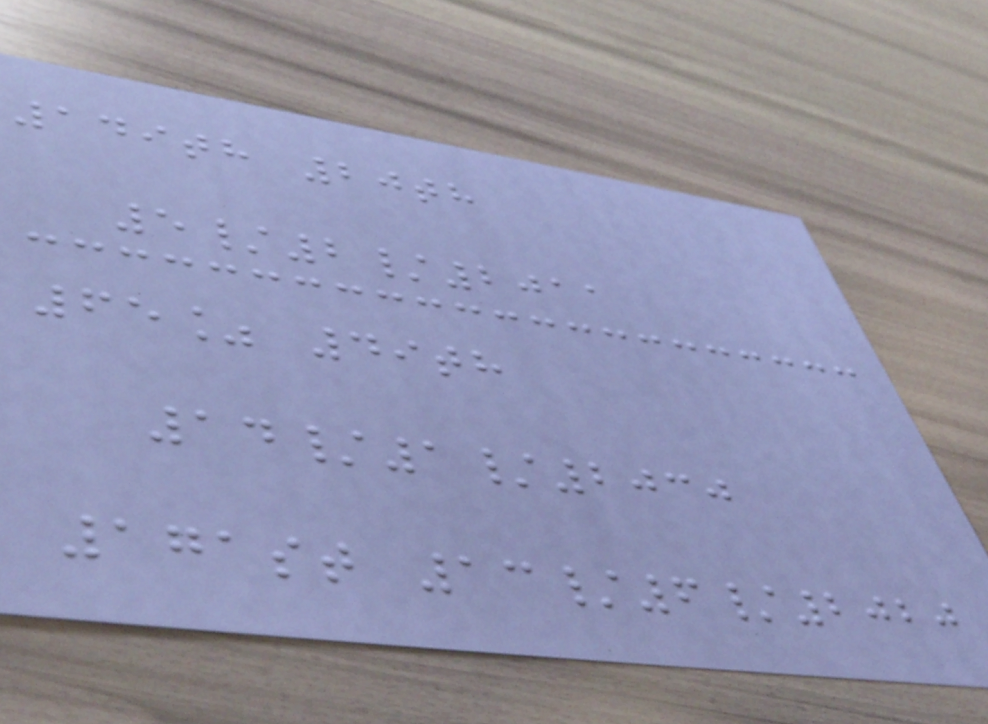149th 20th
5/2/2011
65% 49th
14/1/2030
171st 13/6/2020
